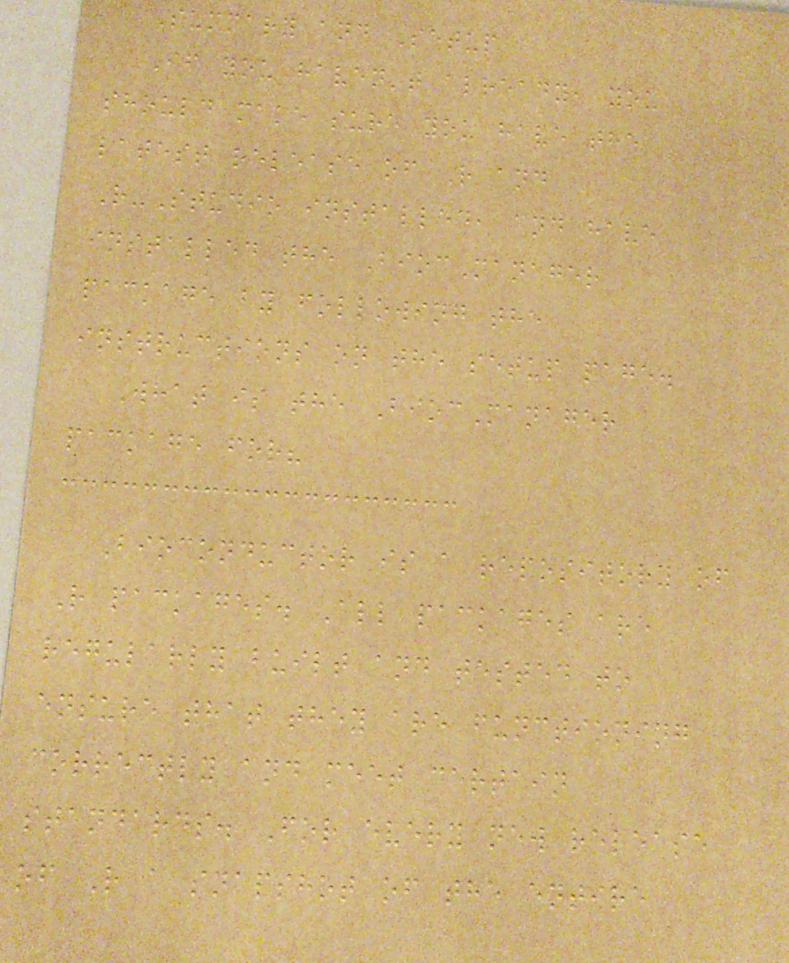Summary and Setup
If you haven't already, you
should make sure you have the
latest release of R and
R-Studio installed, and have
installed the BiocManager
package by following the
instructions on the setup page.
What is the BiocManager
package for?
Bioconductor is a repository of
R packages. All packages are
regularly built and tested to
ensure that they are functioning
correctly and meet certain
standards. For every new release
of R a snapshot of the entire
